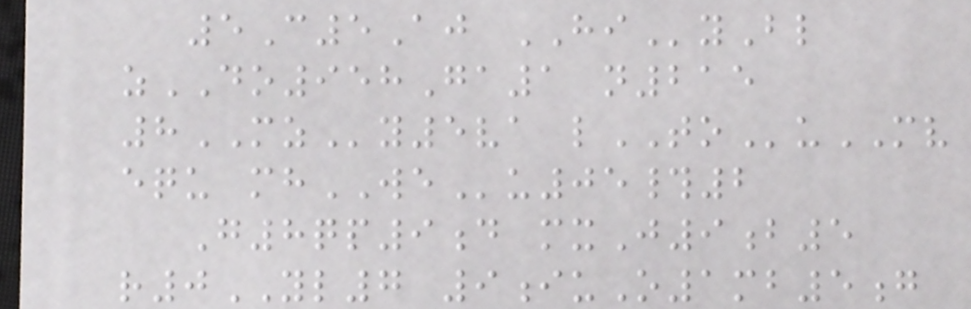5C5Aj HIyBl
zDO958Ga1 n215
8MZy5va lTOuMV
equ mhWEu05#2
G8qp9d mxJ9b5
r0YL7 9iuO1mb5g
